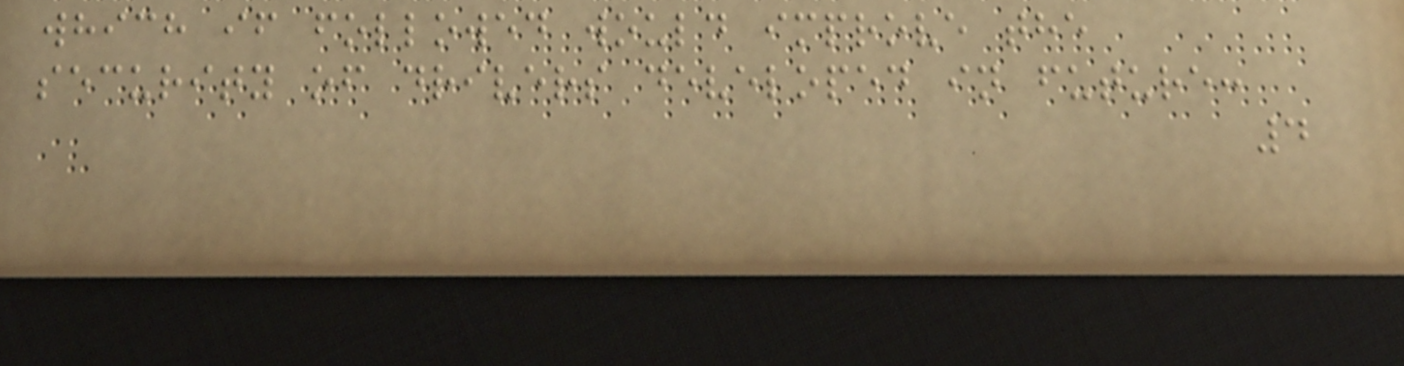which if followed would improve the
security of drivers developed in future:
4
